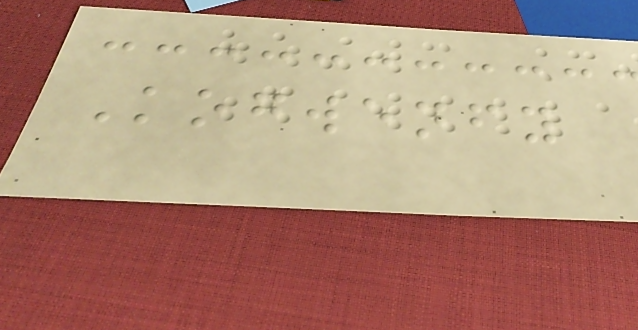Kogwenfy
